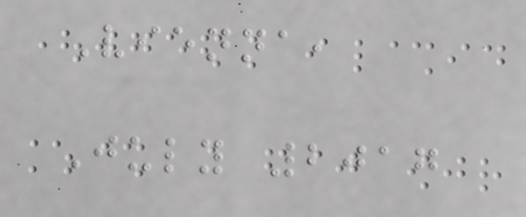Vienna,
July 2017
